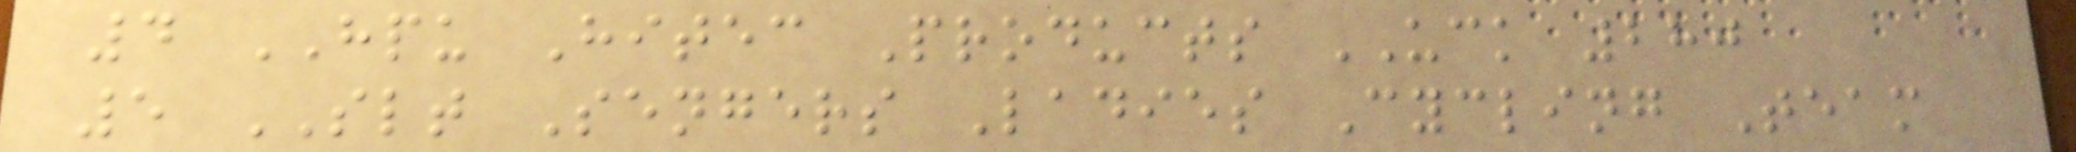4 HPU Hitec Products UCK 280
5 SLT Sengers Ladies Cycling Team
